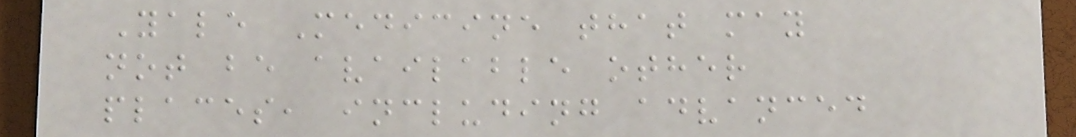Yale Medicine that may
not be available other
places, including advanced
